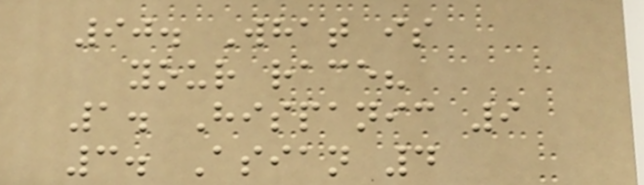90. What is
your race?
1. Hispanic 9
3. Asian 4
